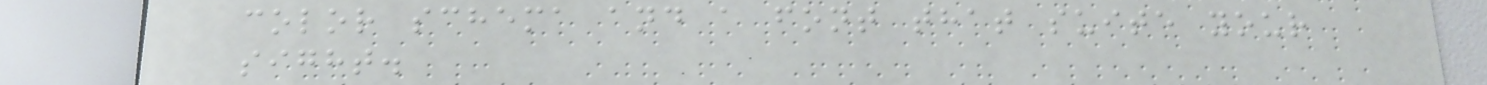color schema and a font that suite your
sight.
